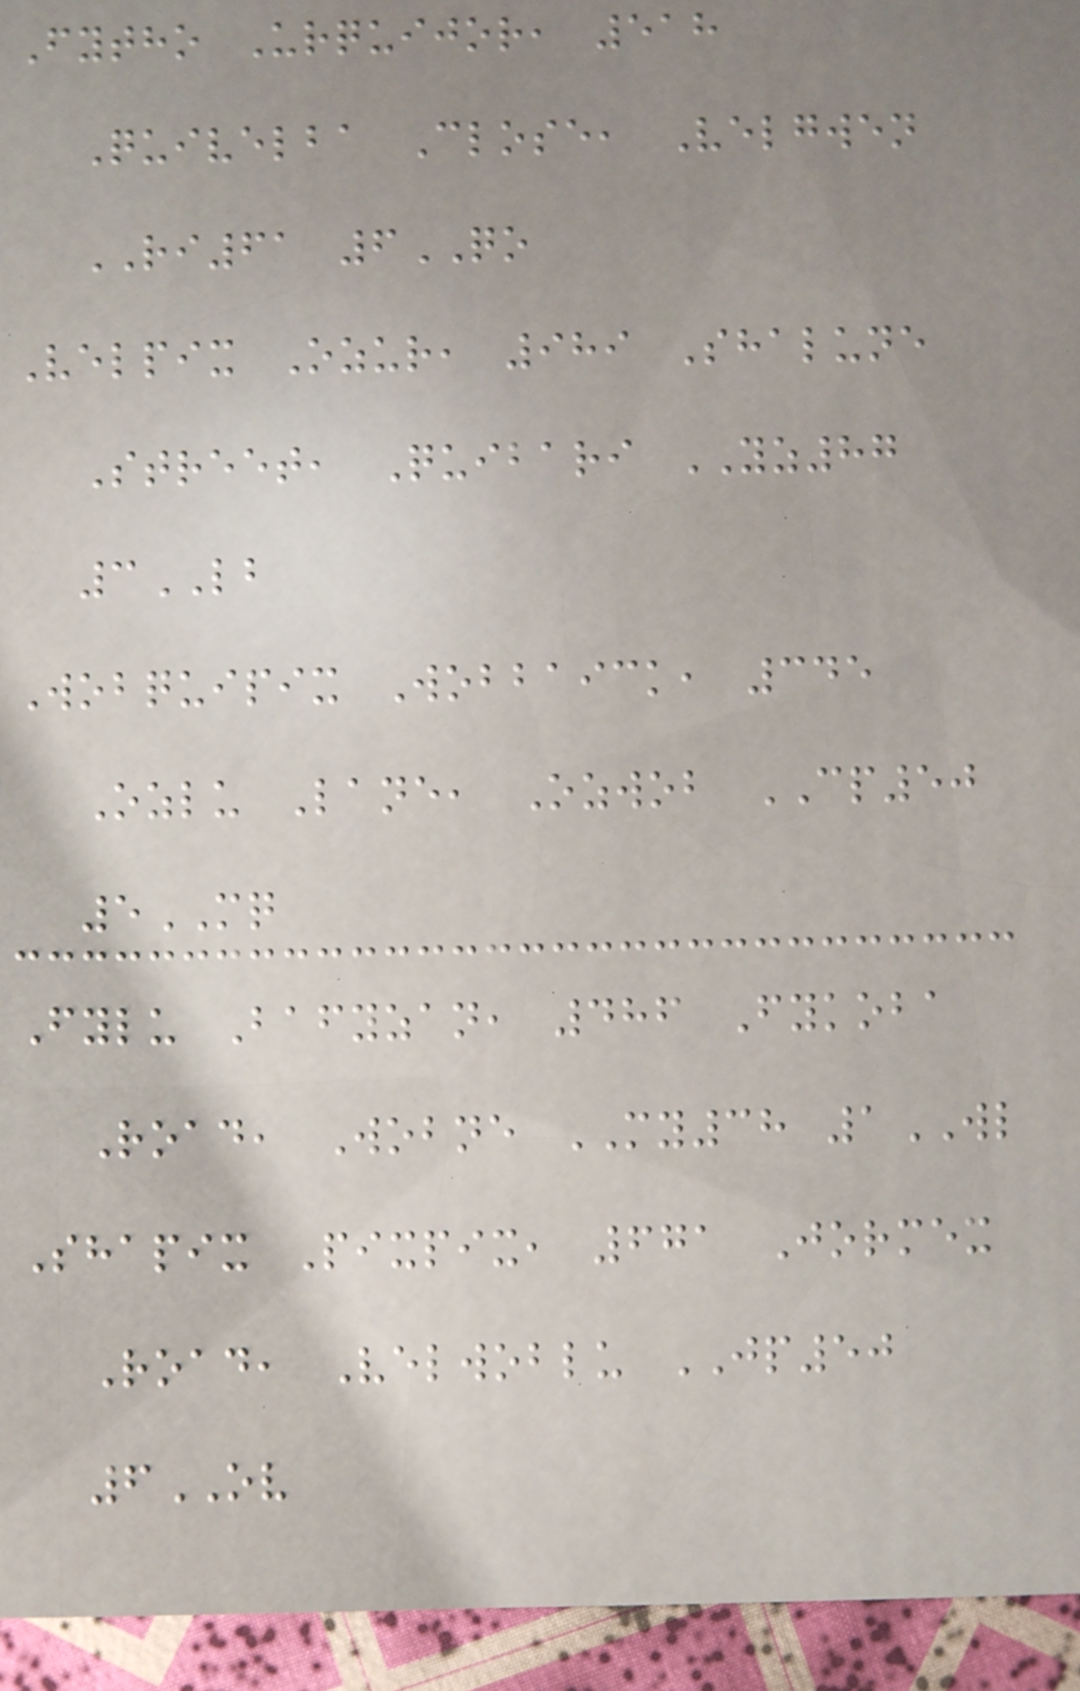Fytho Urquijor, 518
Quivelba Close, Velgwen
RI61 6QO
Velpix Ozur, 989 Shalune
Street, Quibari YZ87
3LB
Wobquipix Wobbaick, 345
Ozlu Lane, Ozwob CP50
5MQ
Fylu Bafyzan, 486 Fykoba
Road, Wobne MY38 1WL
Shapix Pixpix, 671 Jormex
Road, Velwoblu JP50
6OV
